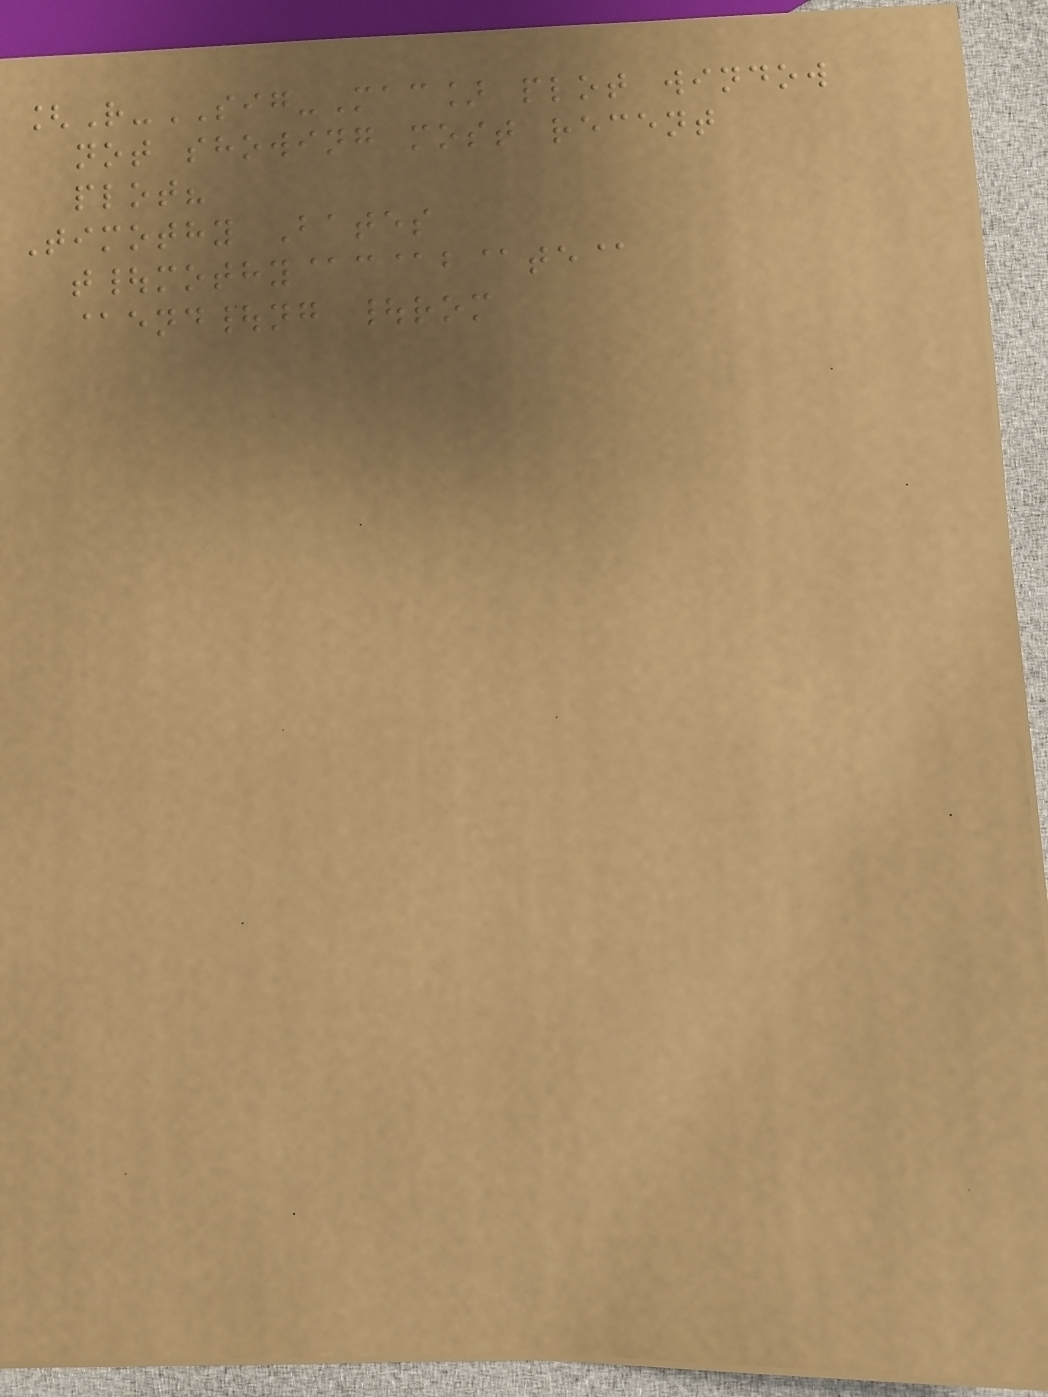[R-SIG-Mac] plot window
not showing most recent
plot?
Timothy Bates
t|mothy@c@b@te@
@end|ng |rom
